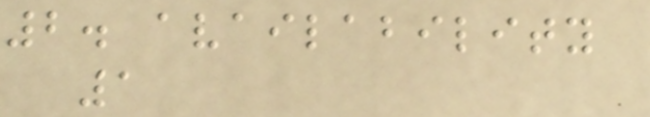2. availability
1
